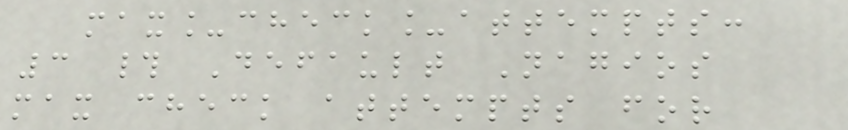max_check_attempts:
3 # Default Nagios
max check attempts for
